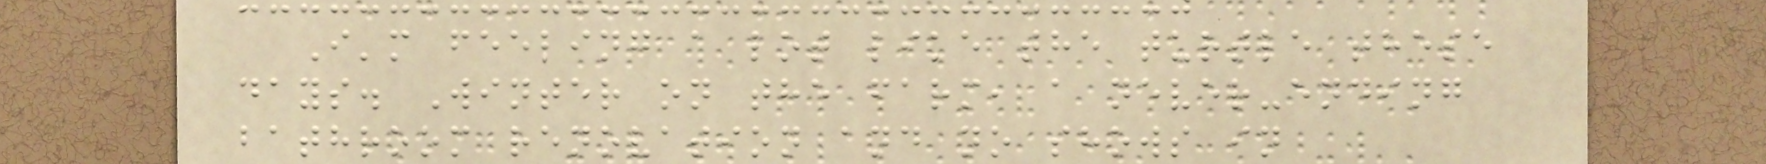I'm feeling a lot like the turtle these
days. Winter on the farm, a never-ending
bathroom renovation and no shows in
